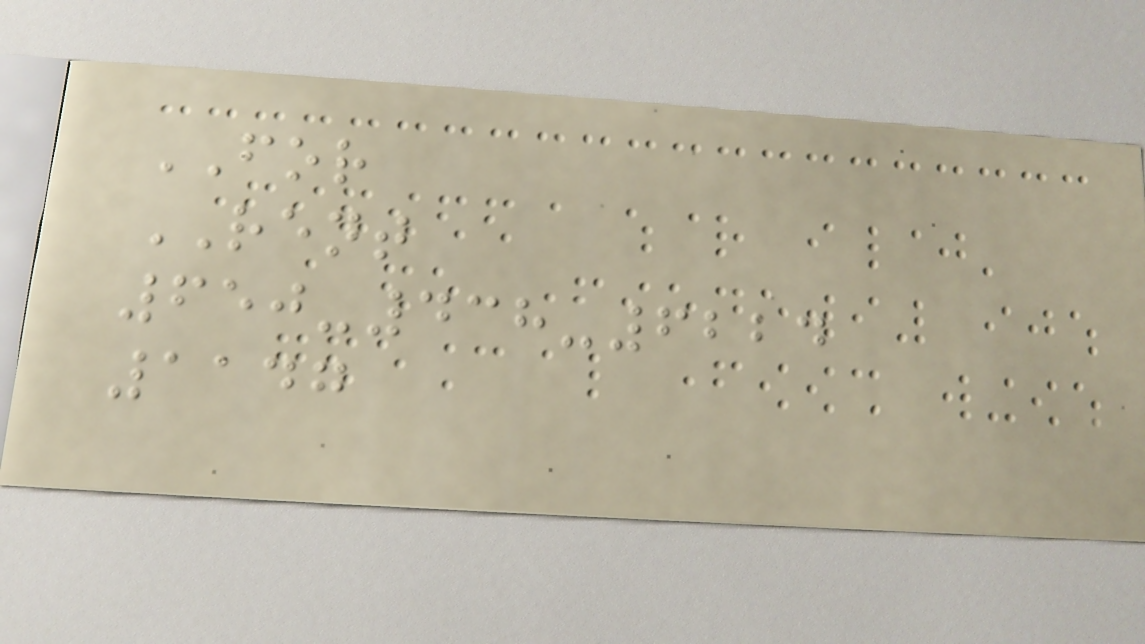FOR
RENT
650-438-6224
1147
